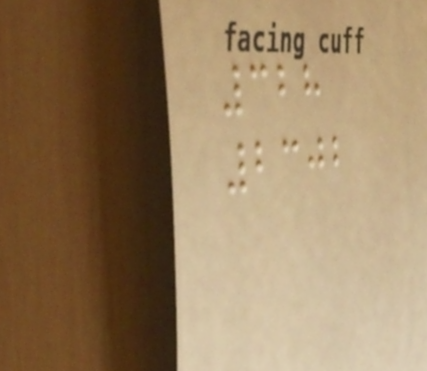328
2302
